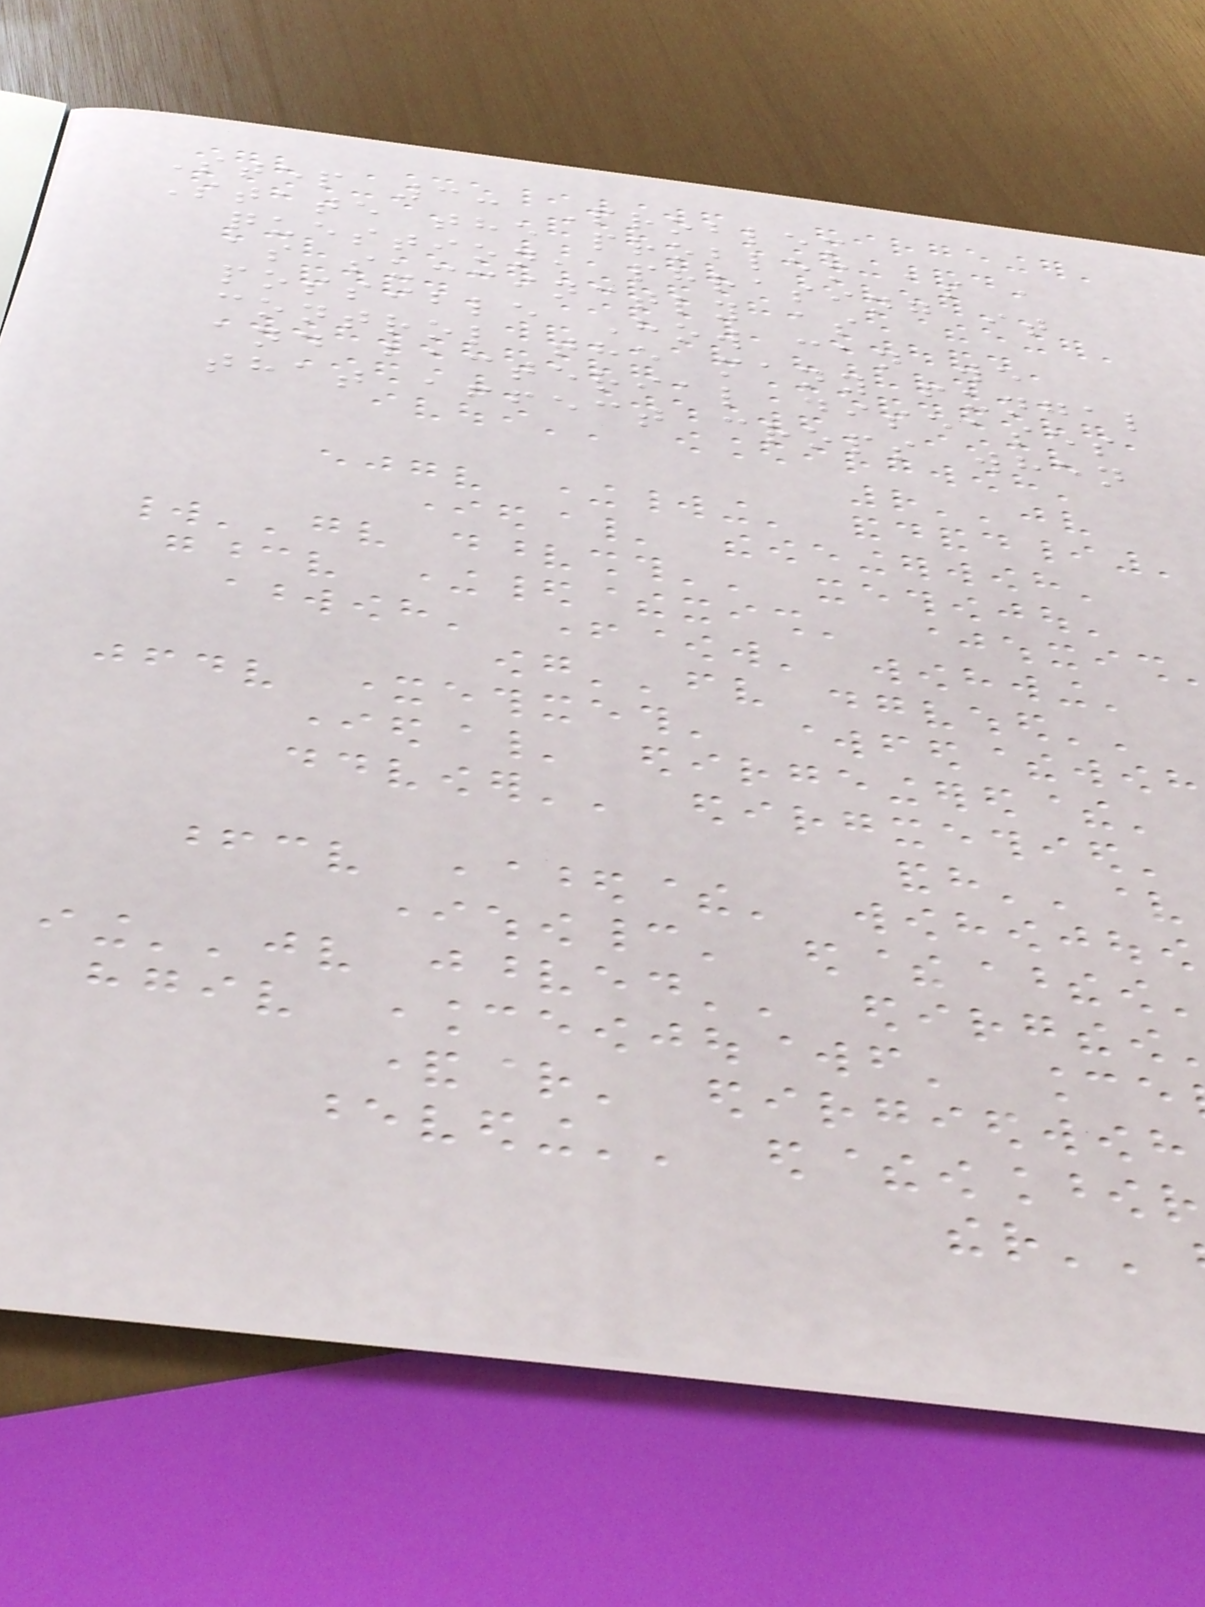Step 3: Problem
State the problem as a
question, phrasing it
as succinctly as
possible How can we
control the many fungal
and bacterial diseases
that affect crops when
